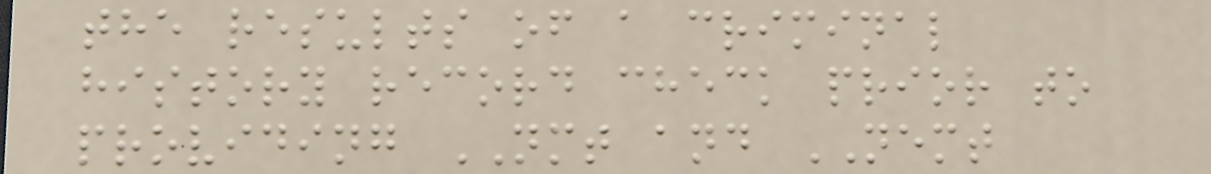the results of a criminal
history record check prior to
providing NMT and NEMT
